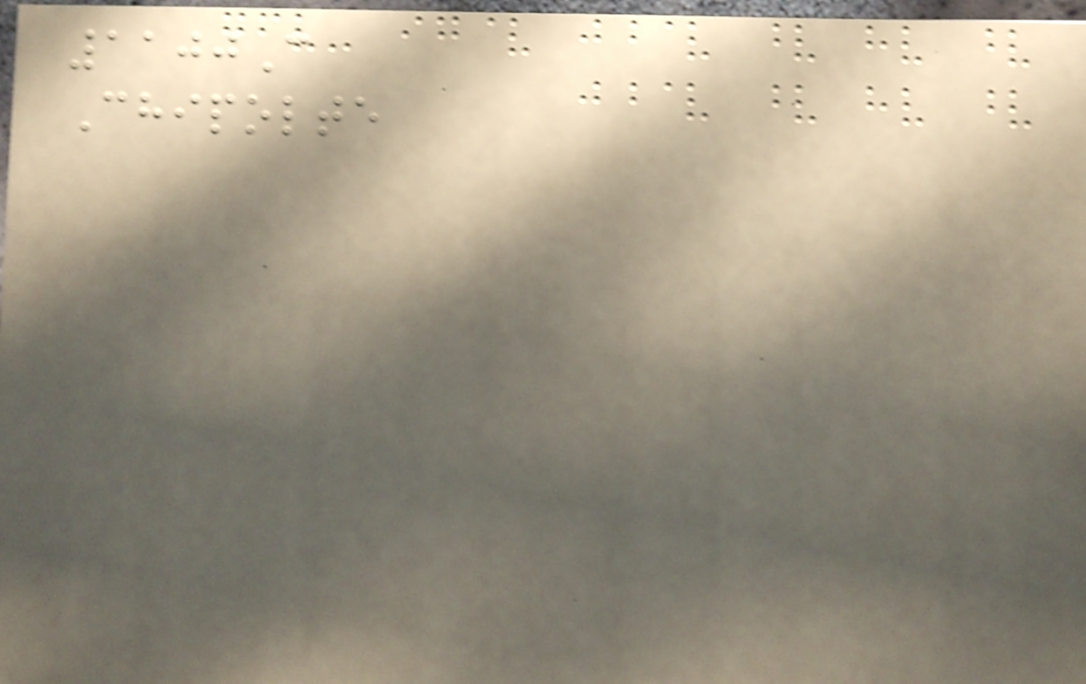1100C
Chipolte
